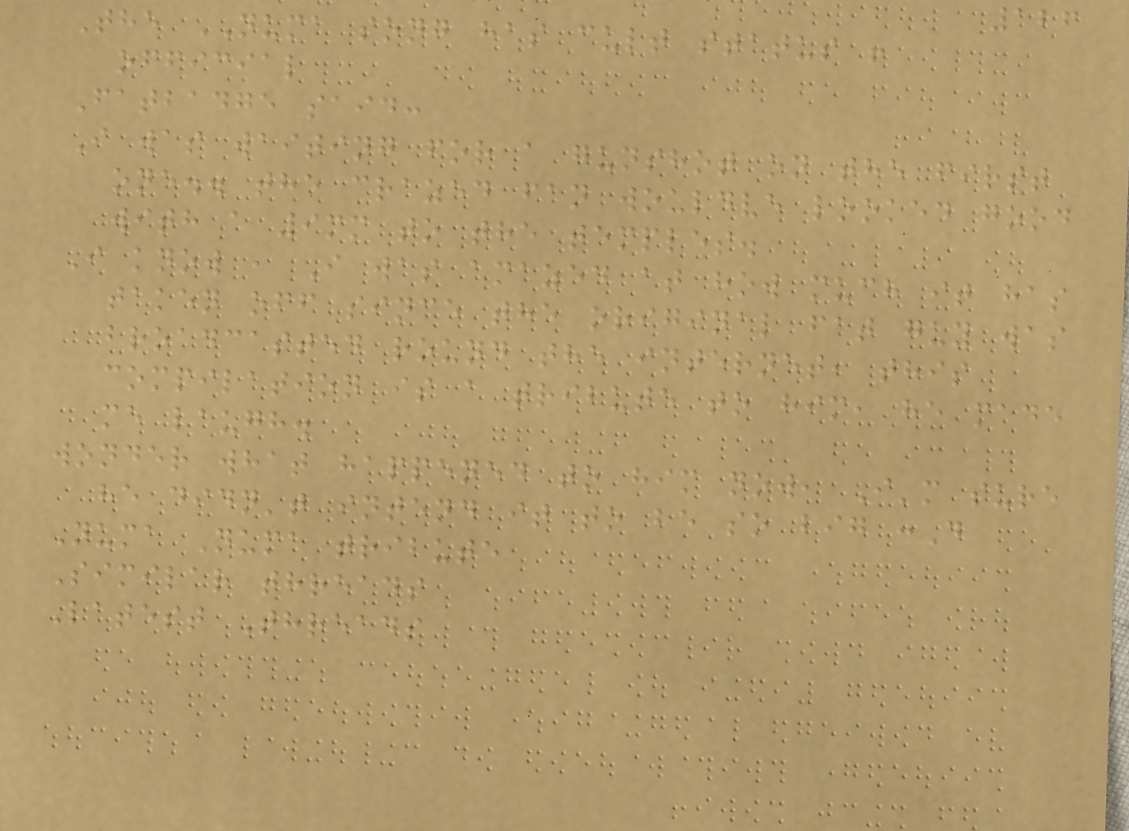126
The NUMA song has cult status !
official
Fatbadge said:
I was waiting for a gunshot on the first
one.. the crazed fan wouldve looked good
with a 9mm to the temples.
I know , I was amazed at how much it has
taken off since the original fat guy was
broadcasted round the internet, this
compilation is a tribute to him, he made
me laugh.
wonder what happened to him now, I'm sure
he didn't intend it to be so big :D
Numa Numa tribute
Similar threads
Latest Threads
